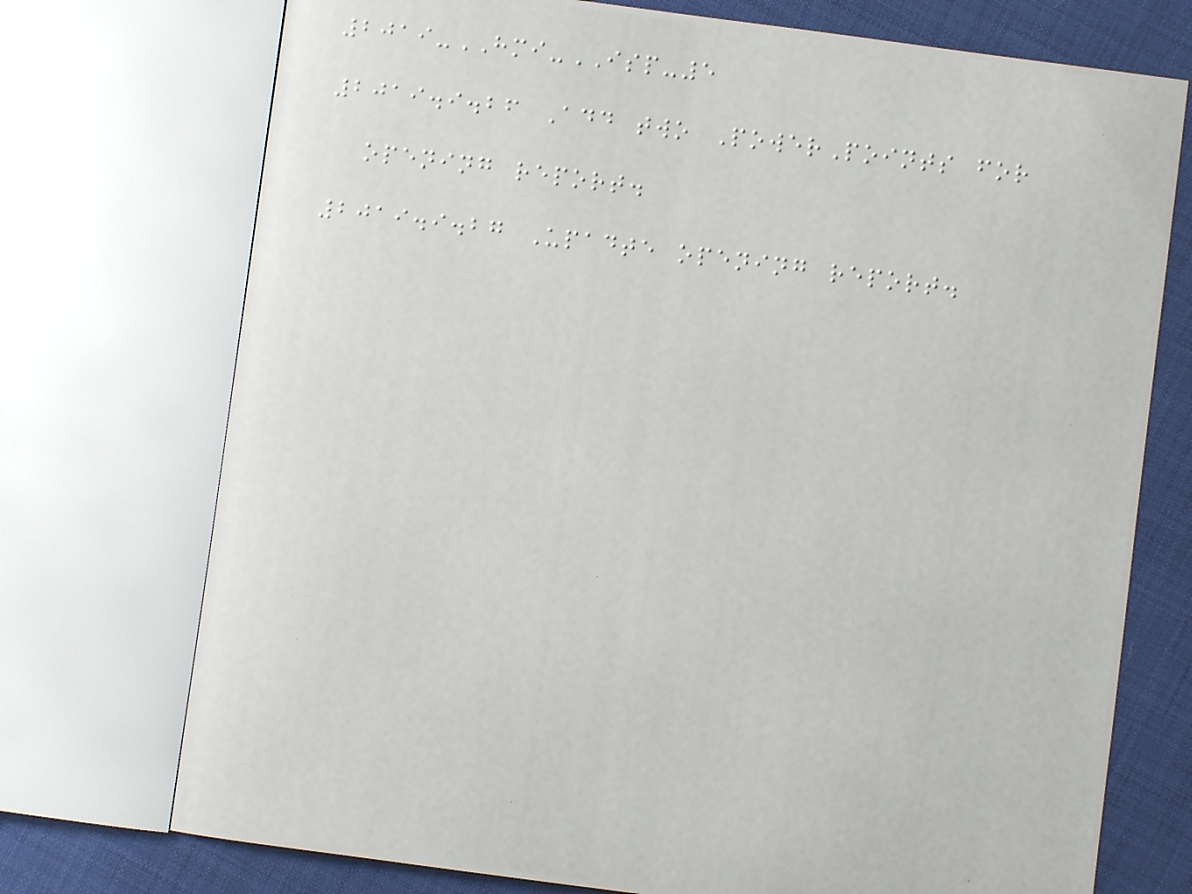2019-HMI-ISP-5
2019.9.26 Add two PowerPoints for
opening report.
2019.9.27 Upadte opening report.
